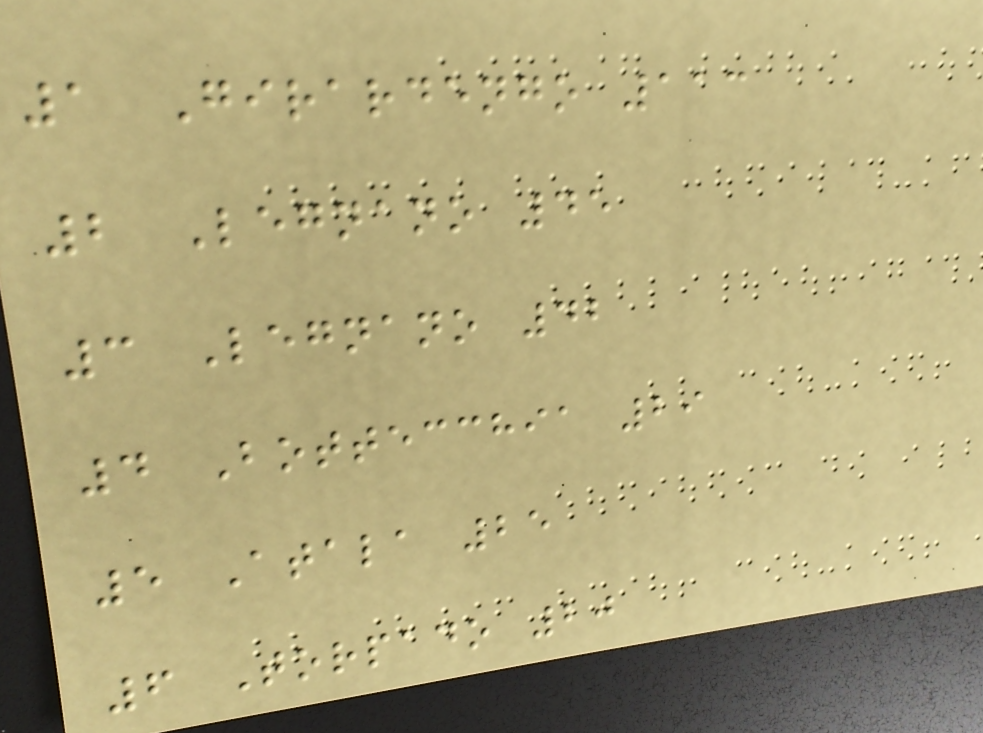1 Girardengo 113
2 Legnano 45
3 Legnano 42
4 Bottecchia 29
5 Atala 25
6 Torpado 20
